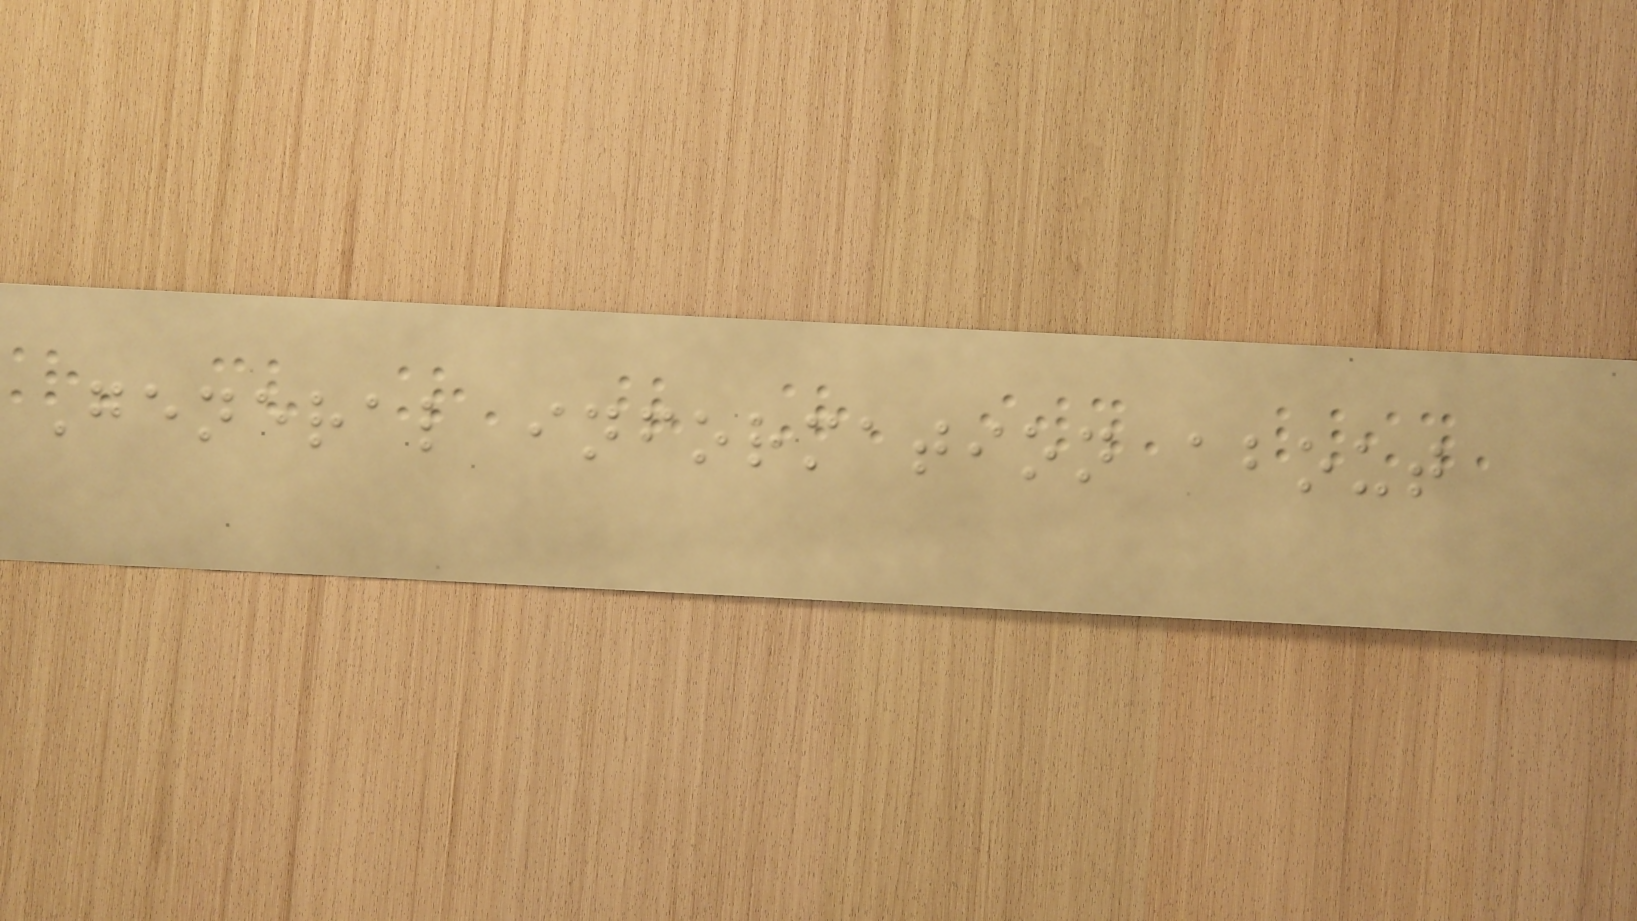General information about
